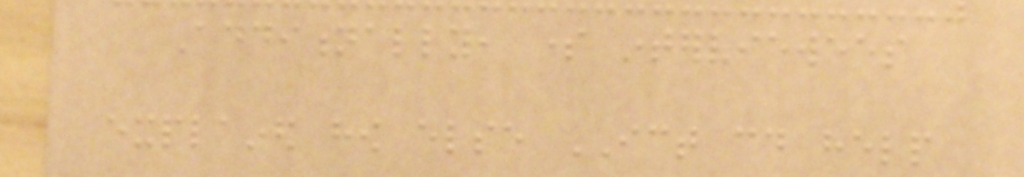Additionally, some interviewees
explained how else ICT could help
